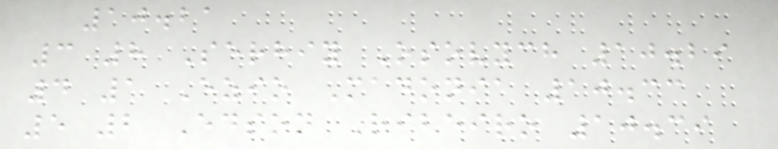10.21
3 8 Serhiy Osovych 10.29
4 1 Ezio Madonia 10.33
5 2 Edson Ribeiro 10.39
